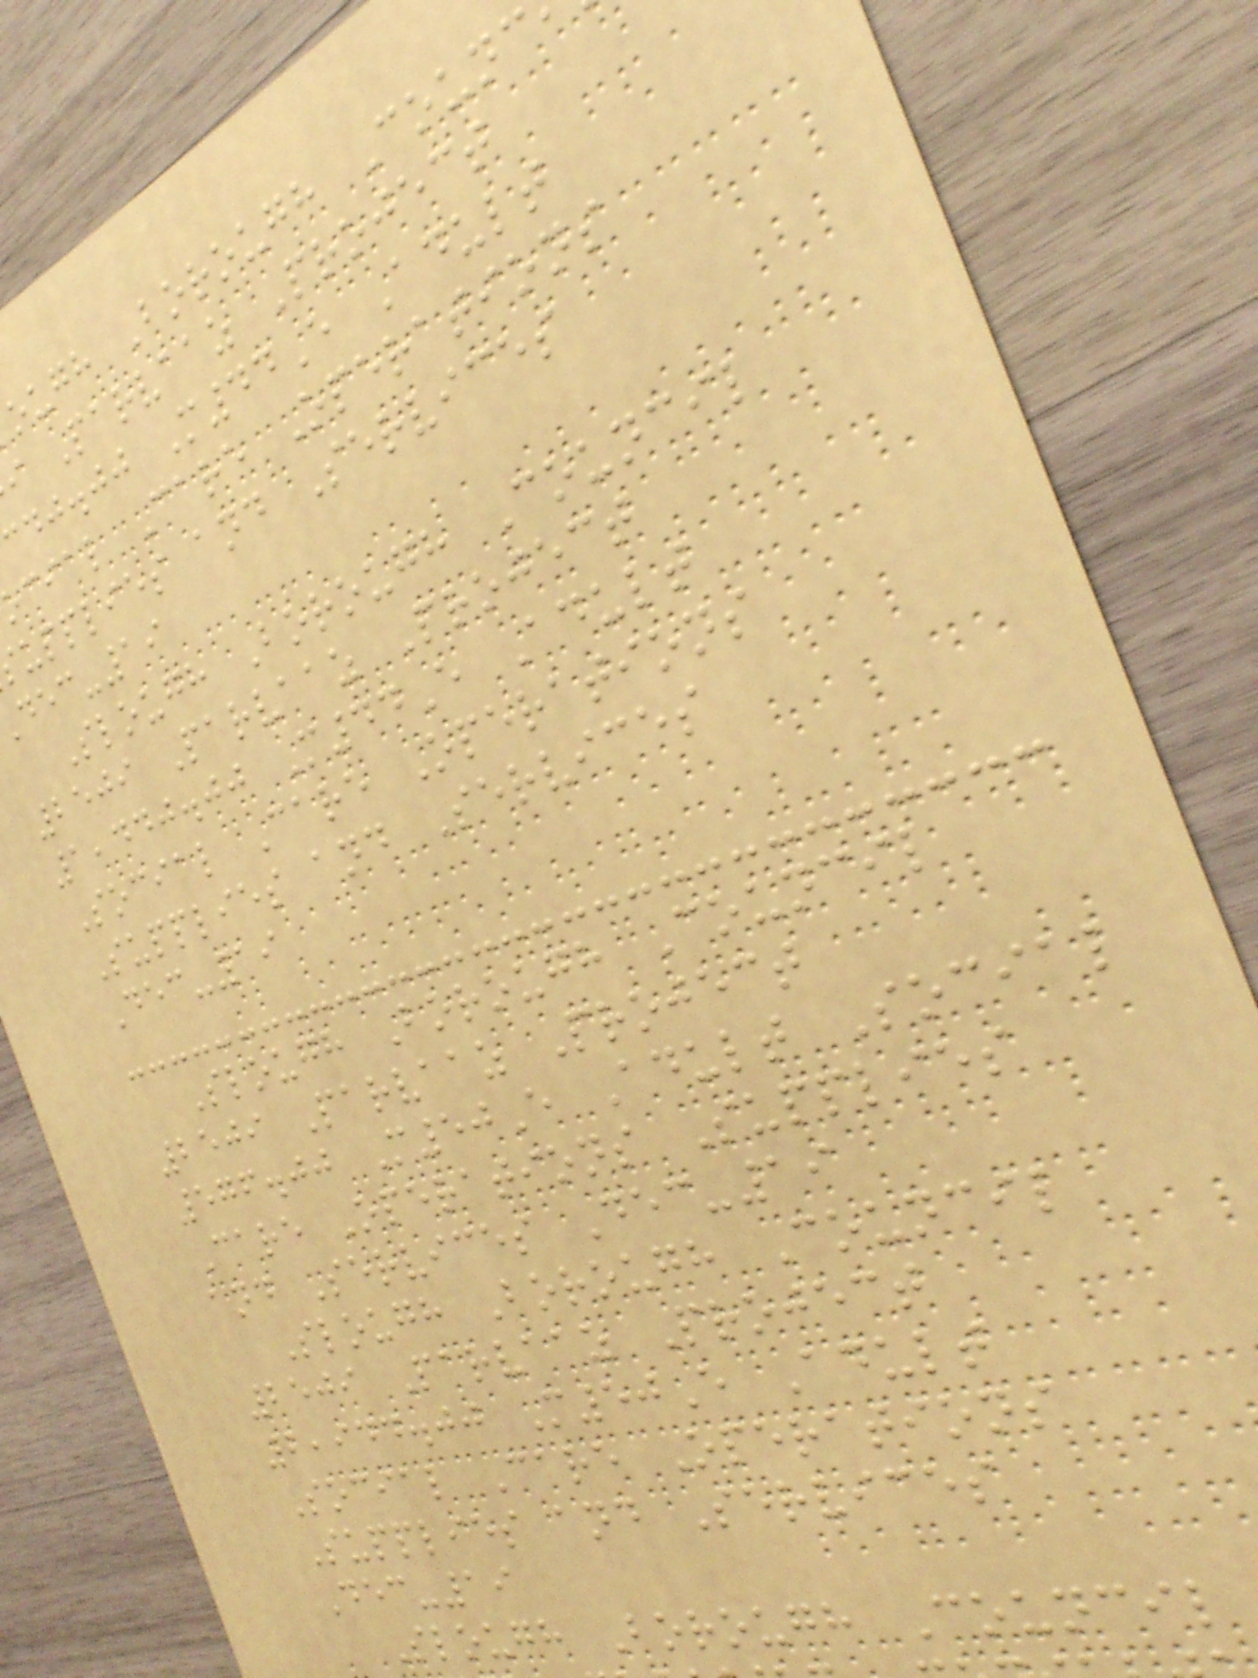ough Borough Counc
i Parvaaz Project
cdj.jj M44E Adult
cial Care Operations
upplies and Services
dec-19
Slough Borough Council
2509 Parvaaz Project
1,440.00 M44E Adult
Social Care Operations
Supplies and Services
Dec-19
Slough Borough Council
2509 Parvaaz Project
576.00 M50E Adult Social
Care Operations Supplies
and Services Dec-19
Slough Borough Council
2509 Parvaaz Project
2,944.00 M50E Adult
Social Care Operations
Supplies and Services
Dec-19
Slough Borough Council
